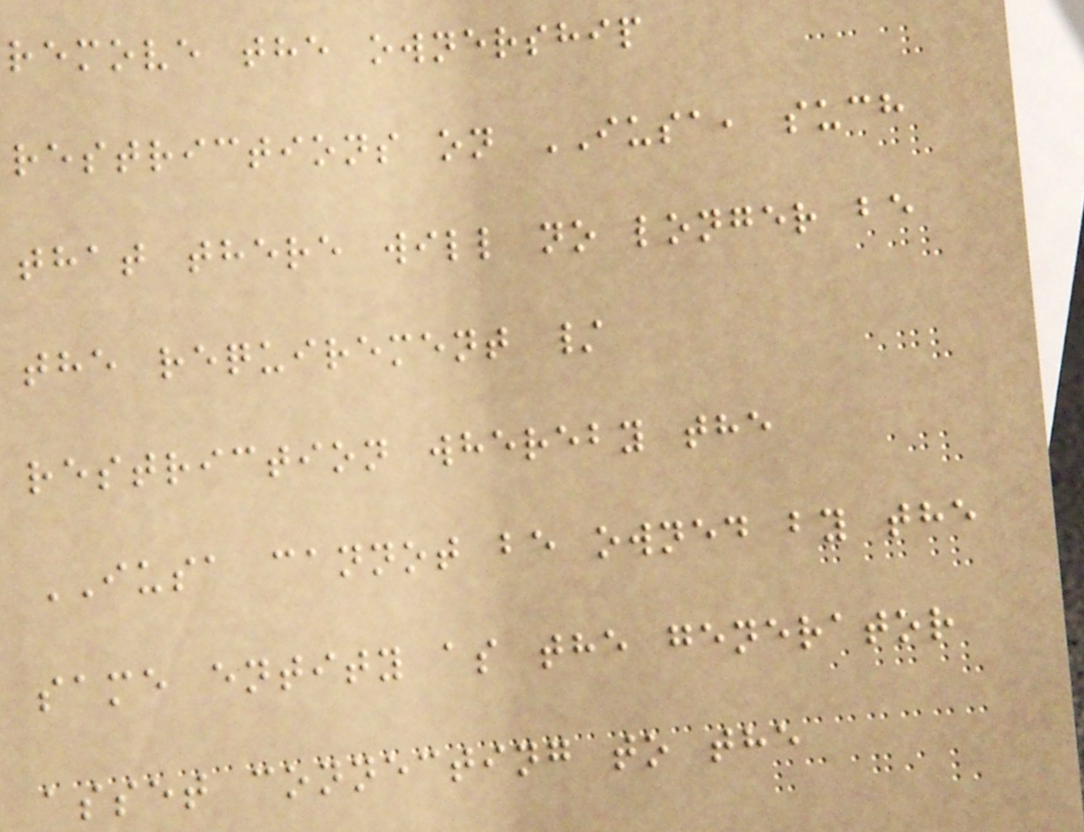remove the ownership
restrictions on IUSA, such
that there will no longer be
the requirement /
restriction whereby the
IUSA cannot be owned by the
same entity as the generator
asset connecting to the
